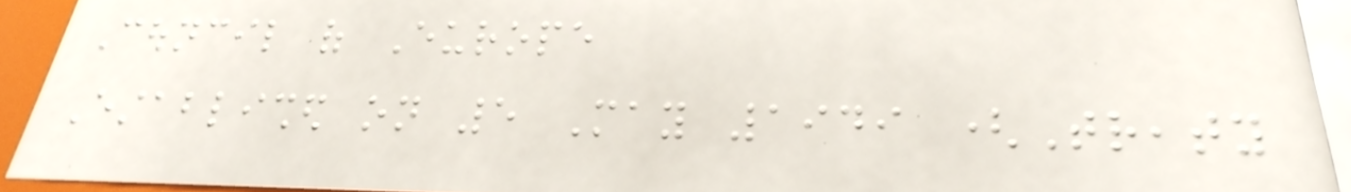Council of Europe
Established on 5 May 1949 (Treaty
